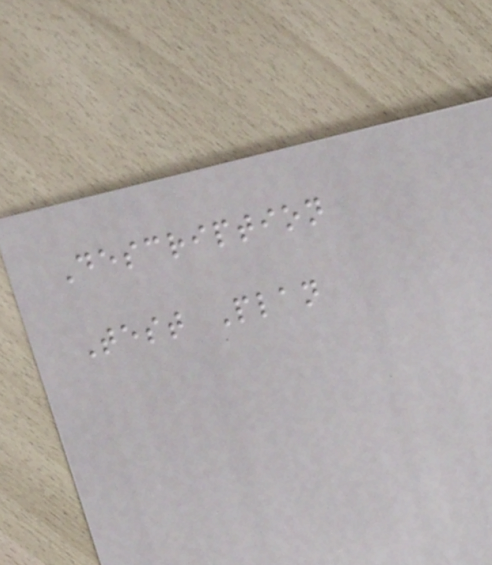Description
Test Plan
